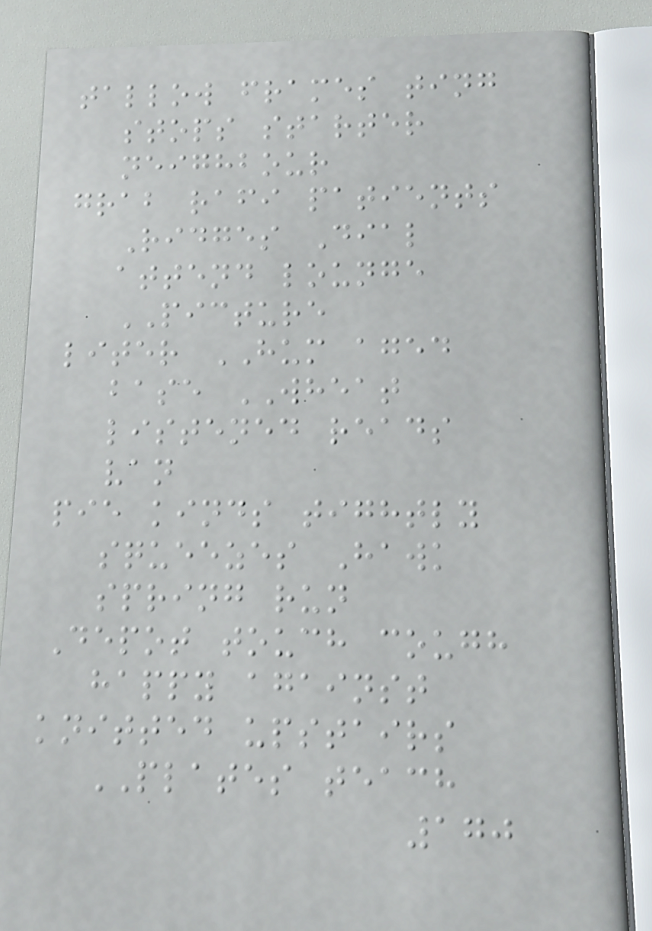tallow frames ting
stops starter
neighbour
grab rafi patients
Ridges Dial
attend lounge
PICTURE
liter HUM aged
base WHEAT
listened reads
van
pie kinds tightly
squeezes Hawk
spring run
Depot touch cough
happy against
knitted upstairs
PLATES teach
170
